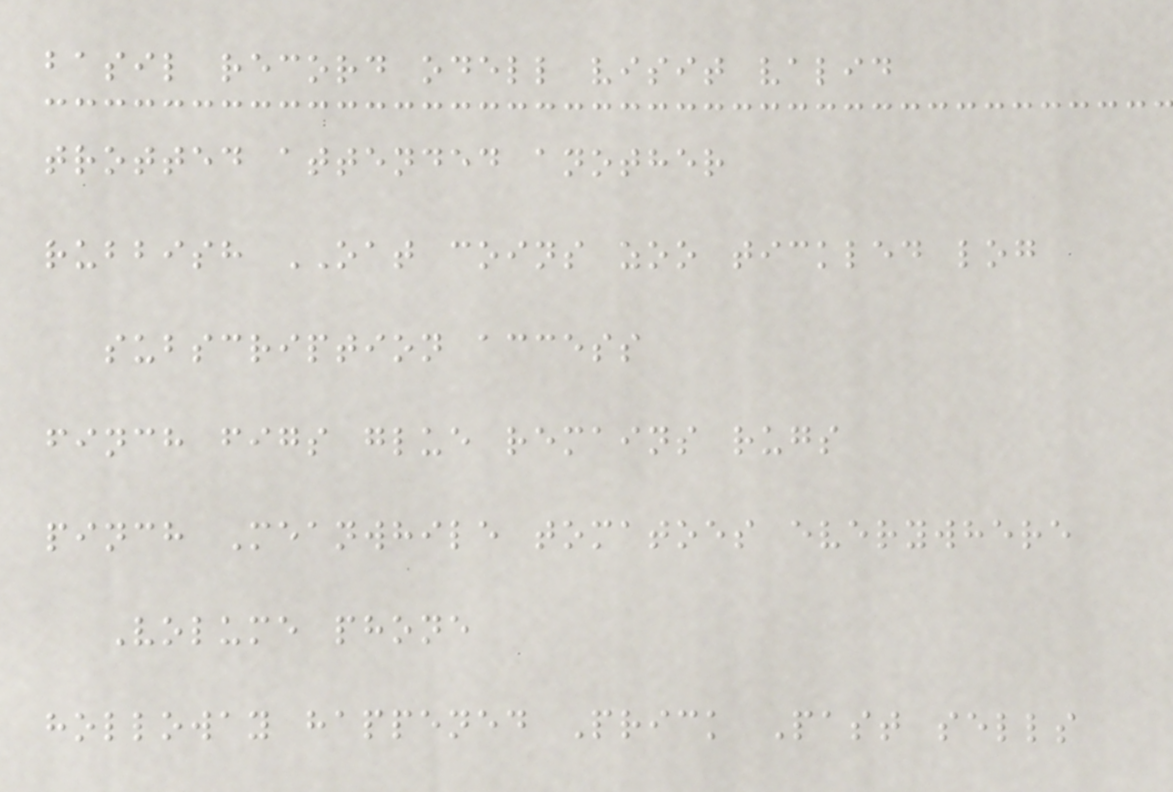basil record odell visit valid
trotted attended another
rubbish OAT coins zoo tickled log
subscription access
finch figs glue remains rugs
pinch Meanwhile tomatoes everywhere
Volume phone
holloway happened Prick Past sells
